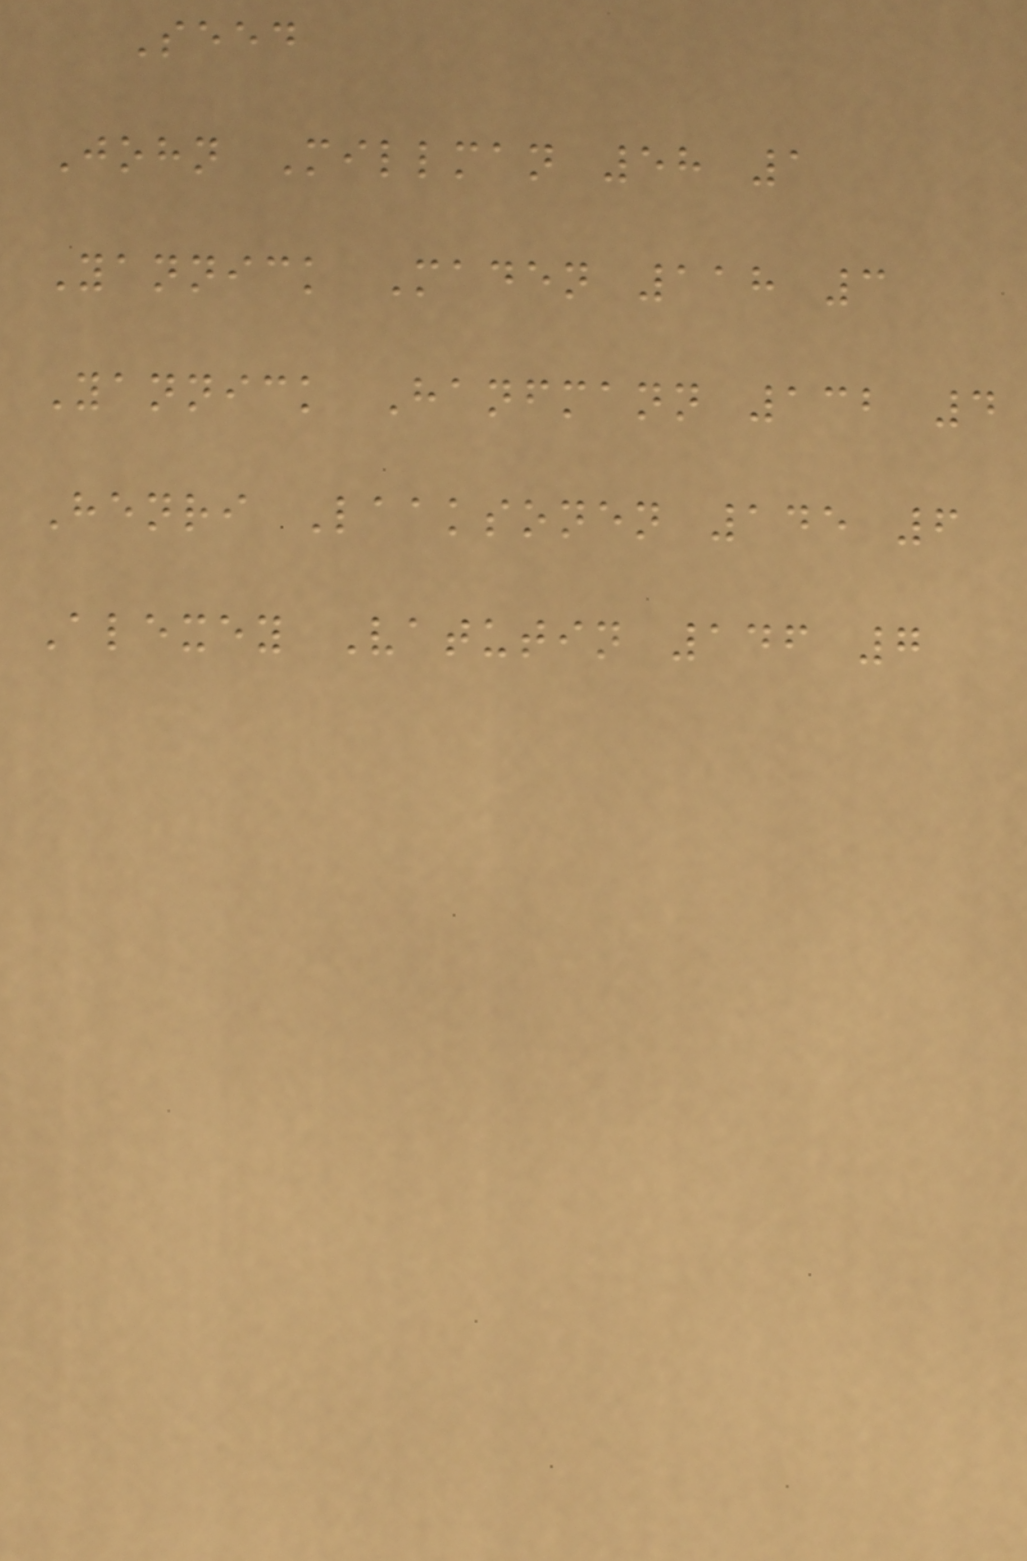Seed
John Millman 58 1
Yannick Maden 118 3
Yannick Hanfmann 132 4
Henri Laaksonen 145 6
Alexey Vatutin 146 7
